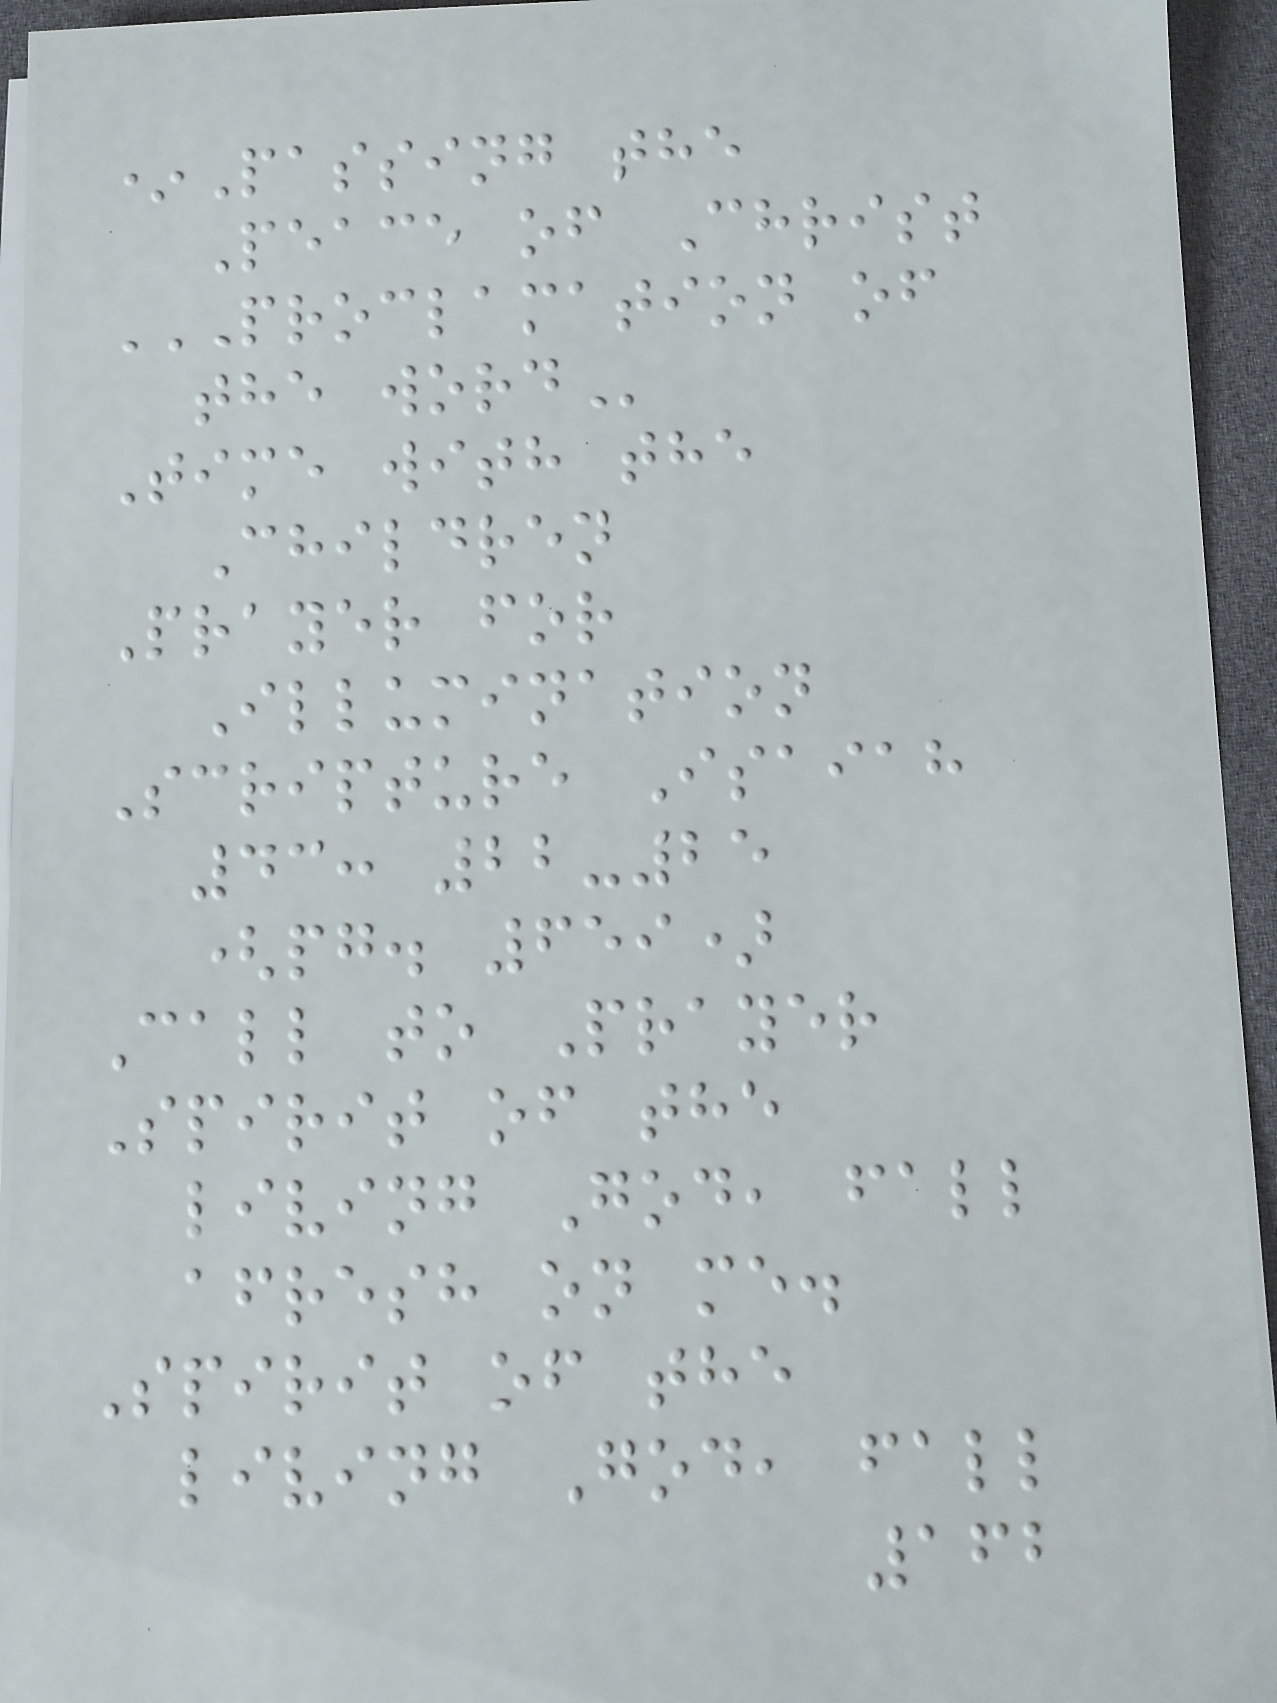*Passing the
Peace of Christ
PROCLAMATION OF
THE WORD
Time with the
Children
Prayer for
Illumination
Scripture Isaiah
43: 22-25
(pg. 659)
Call to Prayer
Spirit of the
living God, fall
afresh on me.
Spirit of the
living God, fall
162
